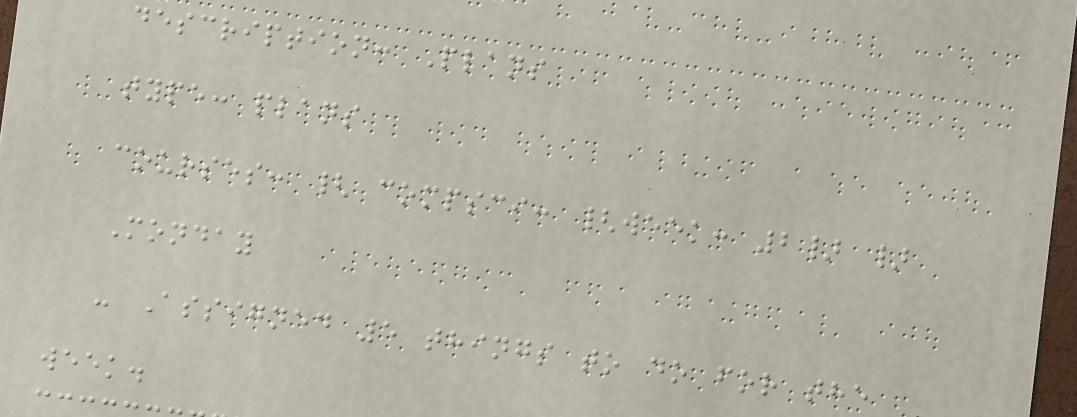description: Plans
type: plans
courses: { compsci: {week: 2} }
Monday
- Assigned 5 things to do for the
week.
